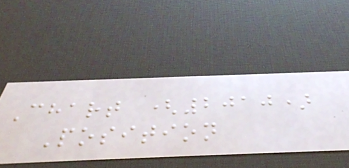Chart (2010)
Position
